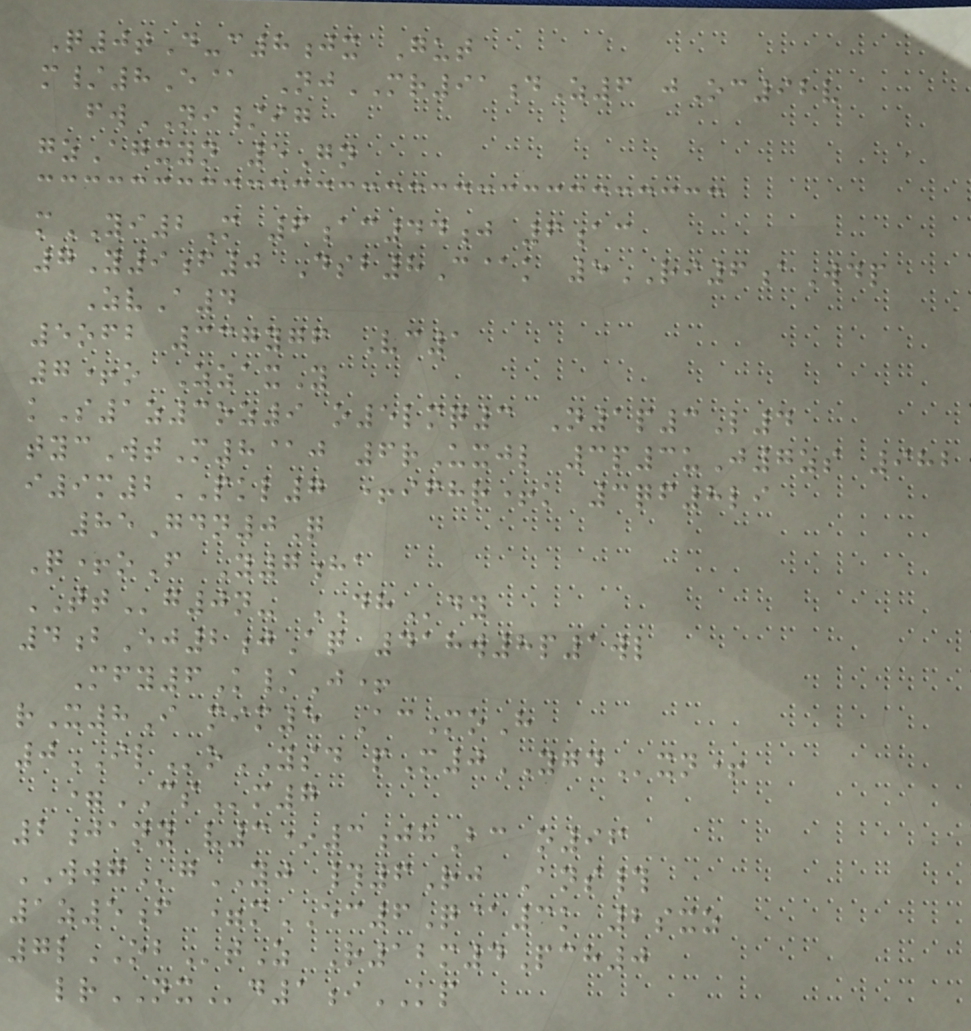Q0tD-c8jx Gut
m/8E@ NjMR91dZ6 jOc92v
fwNI/ig
gzAgxyn 5Gn
mYI2M 6ac44j 6ac
7Y9f0 Dsb8C@k 5RI6aWdp
ZvA4
5ofb 337ygf Vc1
7+o ZzaxY
kS1z3oz9 o5lmq3 N1p3L4
tycWtM8@j 6rUxjl 3p3uJ7zs 982
i9m2PKL7 +ifhr+k 3qf8li
85Gdn0Q
Q+oF Y7ha
TTg0n- DHdy
4bEj2jAq 418w8p1wl
Mfy6K/J+
rX8I mim5 AcMoH
0ILoYSD pM0YGDxn+
=CSm7
2jany v3*3jhBc o96
WWGgYJ #6Rj Ans#
1z5f =mEC6Q@3k 2sxz
7lOBtZ R12m4Pch0
lrNXd1iKP
